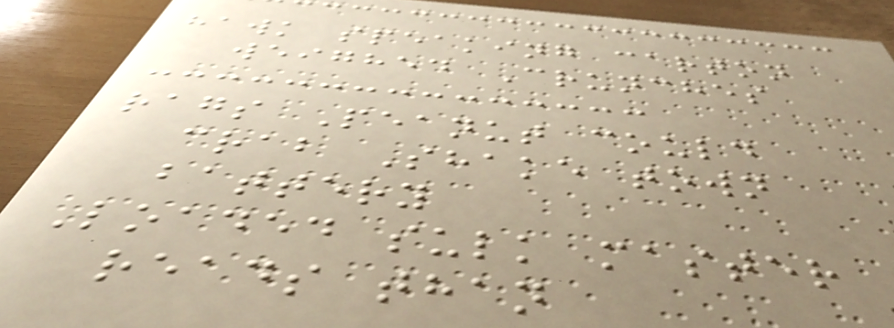hawk speaking carton
weighed Crunches
rags Peanut could
crab Shake town
battery
Loaded sulk master
reads than
